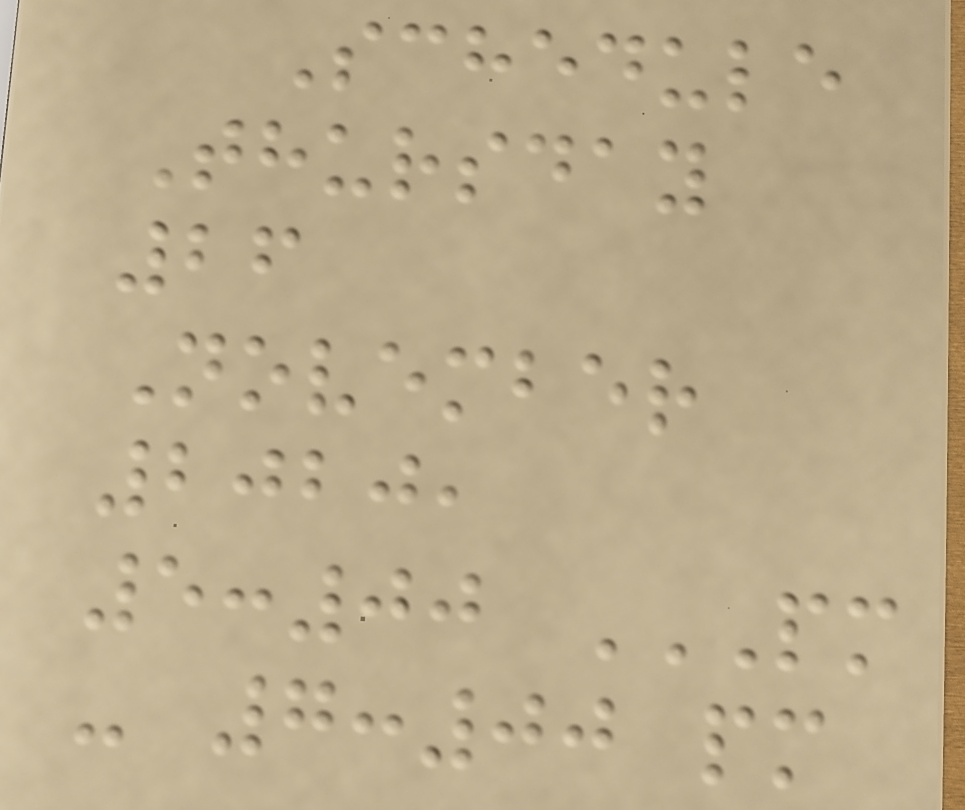Schedule
Thursday
26
November
2020,
5:00 PM
- 7:00 PM
